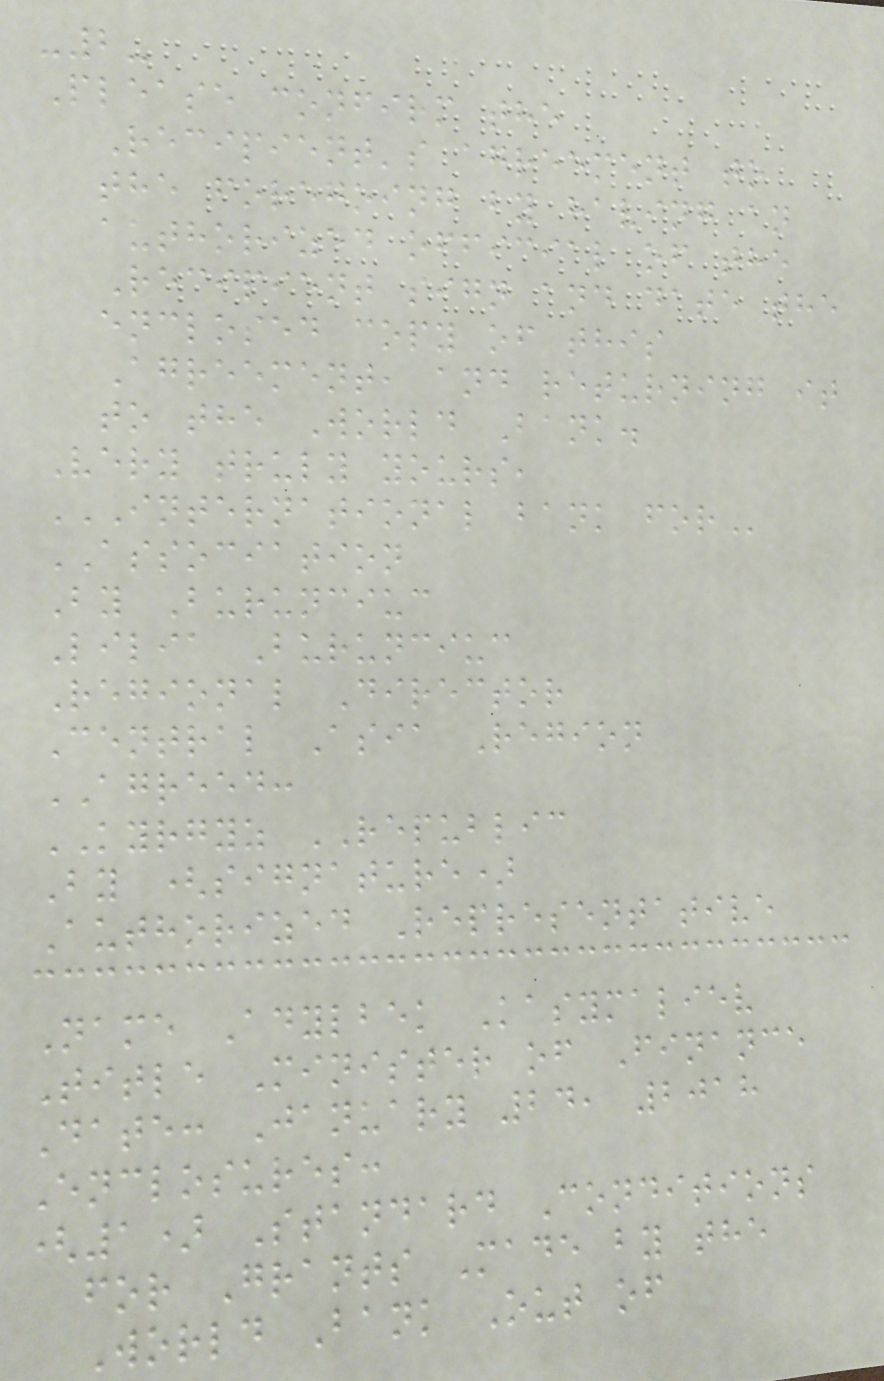-2-
Please confirm the
Recipient's agreement to
the foregoing by having an
authorized official of the
Recipient sign and date the
enclosed copy of this
Agreement, and returning it
to the World Bank.
Very truly yours,
INTERNATIONAL BANK FOR
ASSOCIATION
By Burunciuc
Lilia Burunciuc
Regional Director
Central Asia Region
AGREED:
KYRGYZ REPUBLIC
By (signature)
Authorized Representative
Name Adylbek Kasymaliev
Title Minister of Finance
Date: January 24, 2018
Enclosures:
(1) Standard Conditions
for Grants Made by the
World Bank Out of
